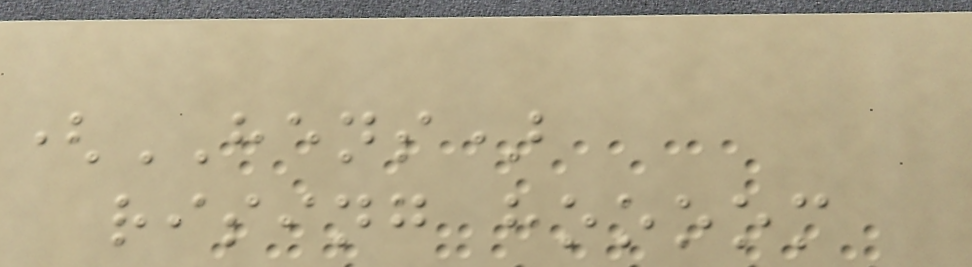(HENS)
rising hoooom
